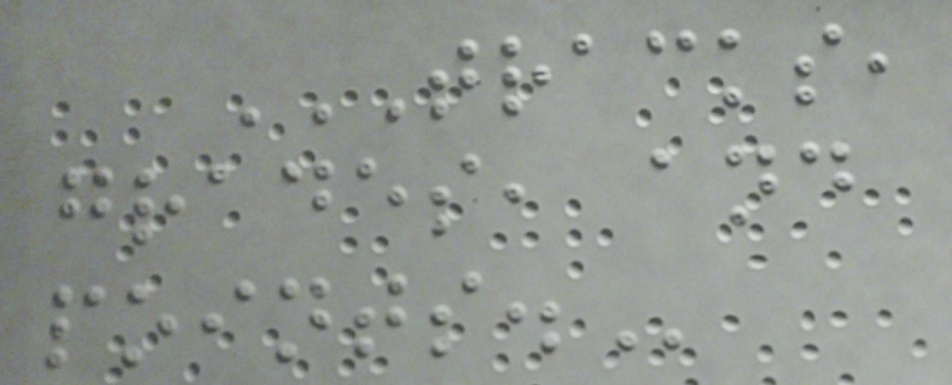TRACKS,
GRADES, AND
POINTS.
